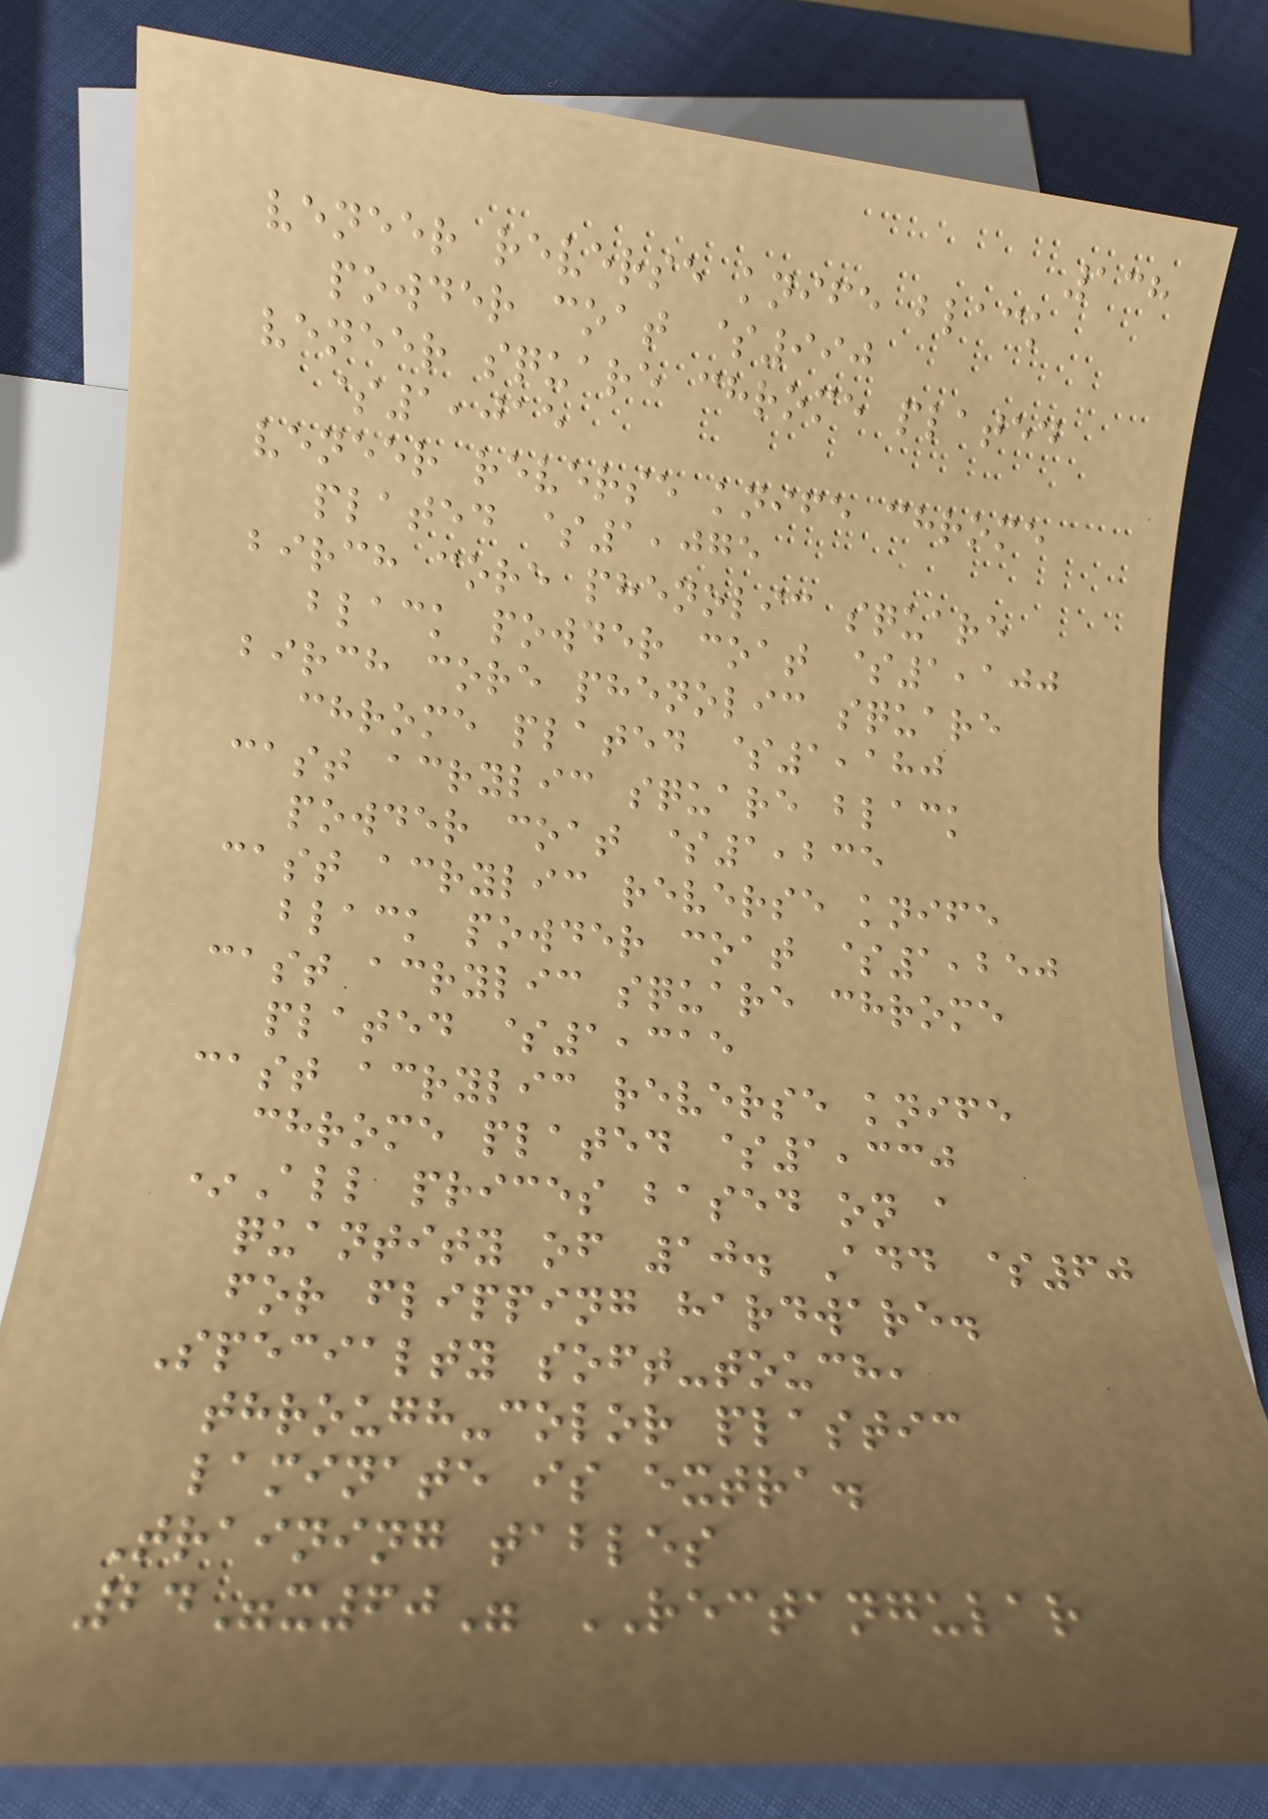138
veneer reverse knife black
powder coat $990
veneer square chrome plated
$1,015
veneer reverse knife chrome
plated $1,075
birch core phenolic square
black powder coat $1,100
birch core phenolic square
chrome plated $1,180
cast acrylic square black
powder coat $1,235
cast acrylic reverse knife
black powder coat $1,250
cast acrylic square chrome
plated $1,315
cast acrylic reverse knife
chrome plated $1,330
*All prices based on a
quantity of 10. Add $60
for flipping hardware.
Specialty soft-touch,
through-color plastic
laminate is extra.
Training tables
24"x60" RECTANGULAR
